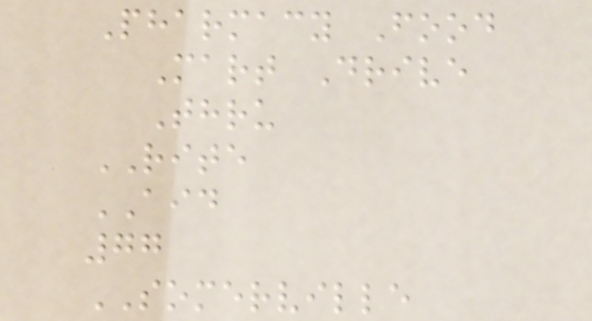Pharmacy Food
Mart Drive
Thru
RITE
AID
77
SOMERVILLE
